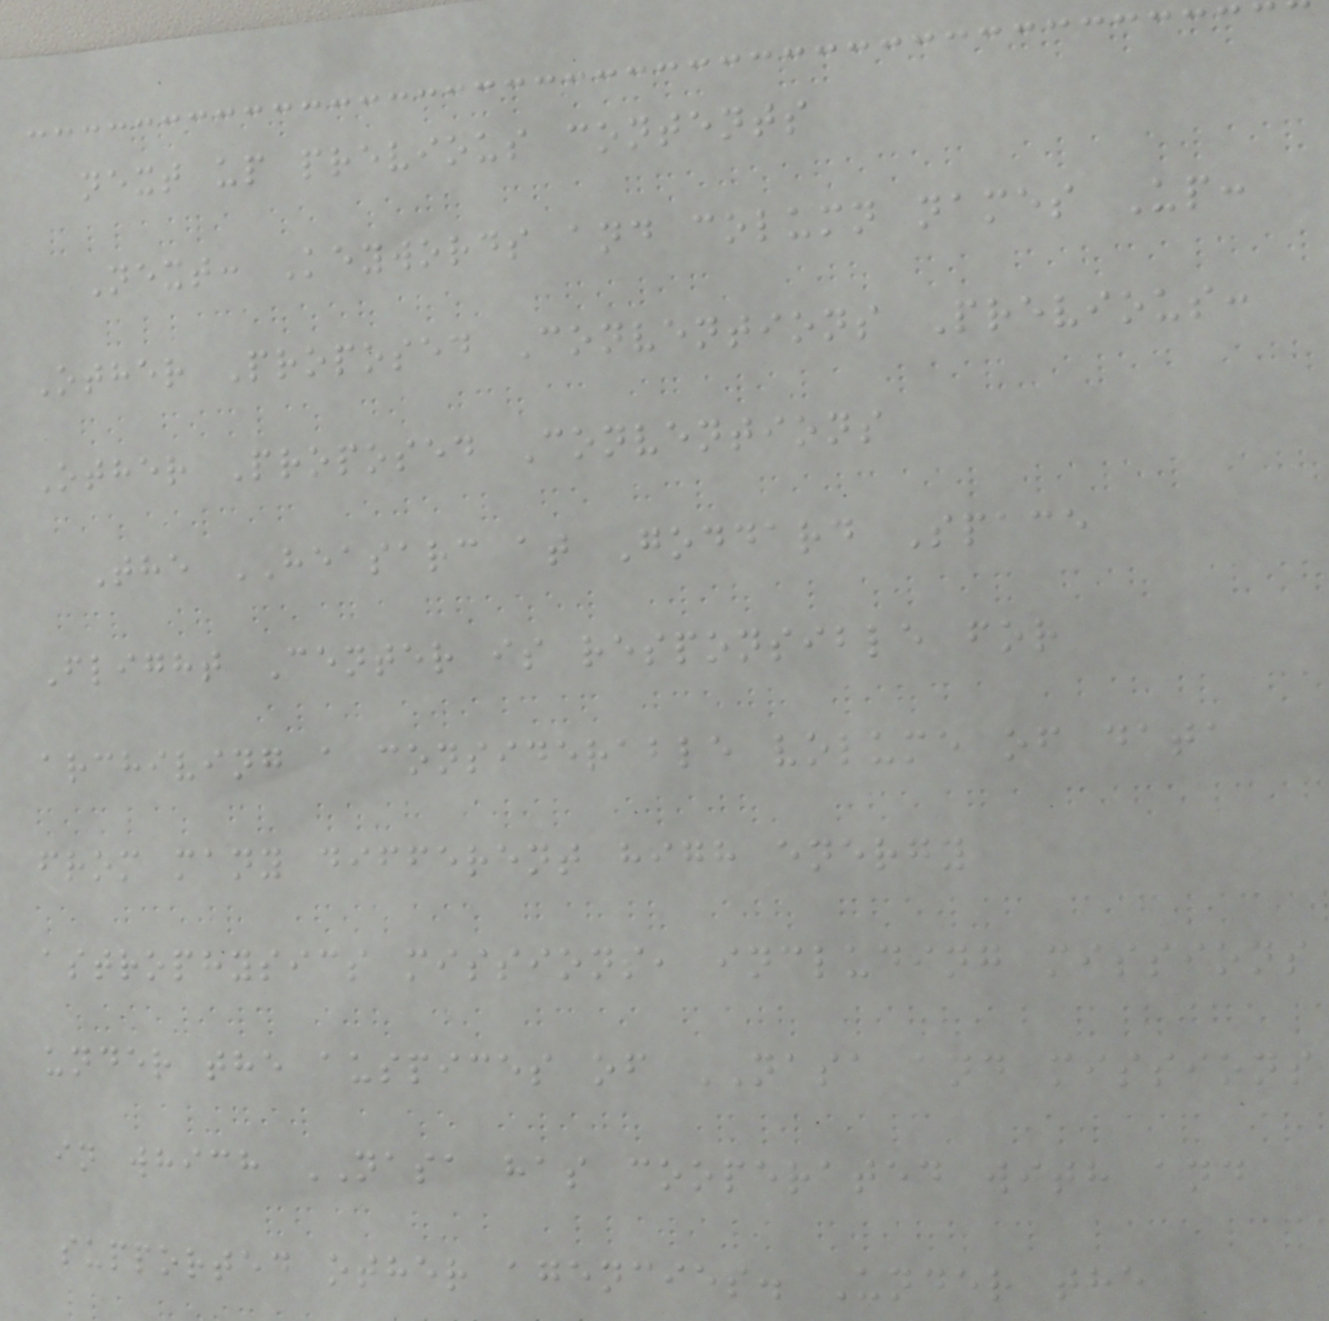next up previous contents
Next: Keywords and column names Up:
Other Proposed Conventions Previous:
Other Proposed Conventions
The HEASARC at Goddard Space
Flight Center is responsible for
archiving a considerable volume of data
from many different high energy
astrophysics missions, including missions
under the auspices of NASA and missions
in which NASA has cooperated with and
supported other agencies. Under the
